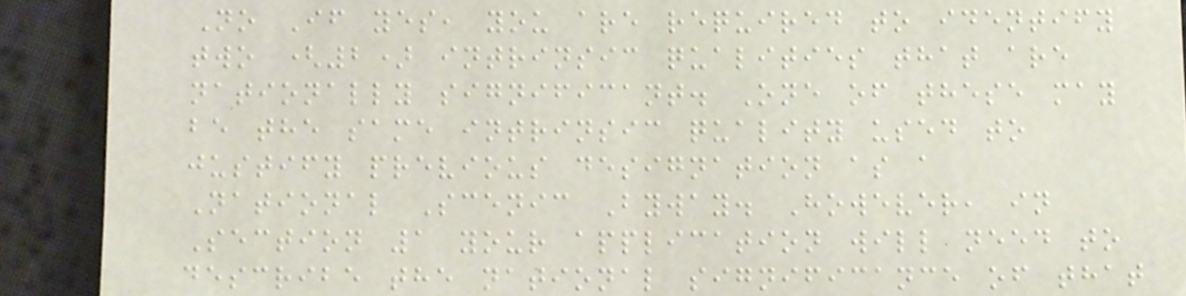No If yes, you are required to identify
two (2) intrinsic qualities that are
nationally significant. One of these may
be the same intrinsic quality used to
justify previous designation as a
National Scenic Byway. However, in
Section 1 your application will need to
describe the national significance of that
